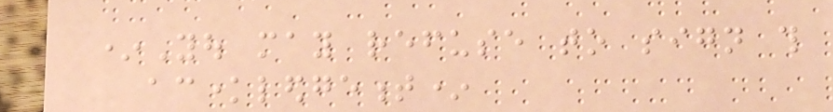*You may refuse to sign this
acknowledgement*
